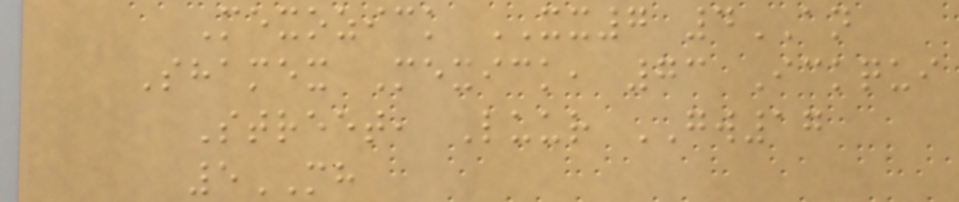Mexozick XX7 4AN
Shamex Mexick, 73 Ickqui
Street, Luur GW17
5MH
